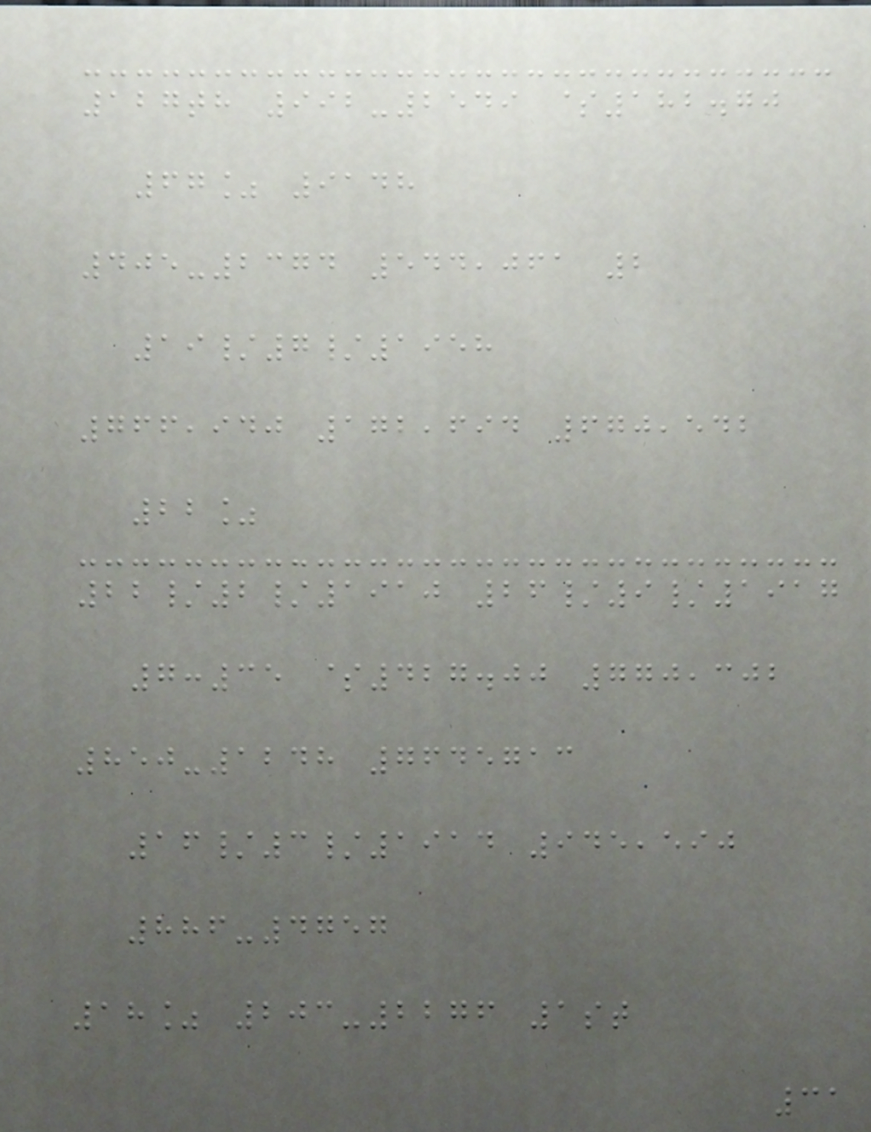127th 992-2549 $182.70
67% 9148
405-2374 544,061 2
19/7/1958
766,940 172,694 670,542
22%
22/2/1910 26/9/1917
7:35 $427.00 770,302
850-1248 7645713
16/3/1914 945,590
886-4757
18% 203-2276 1st
31
